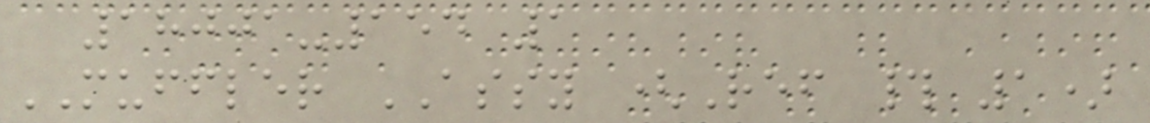18001-154 1
MUFFLER ASSY (Ref # 1)
